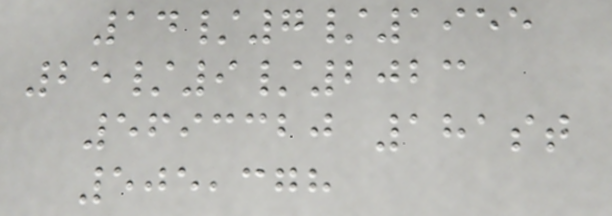14/7/1955
25/9/2023
5693320 181st
505,378
